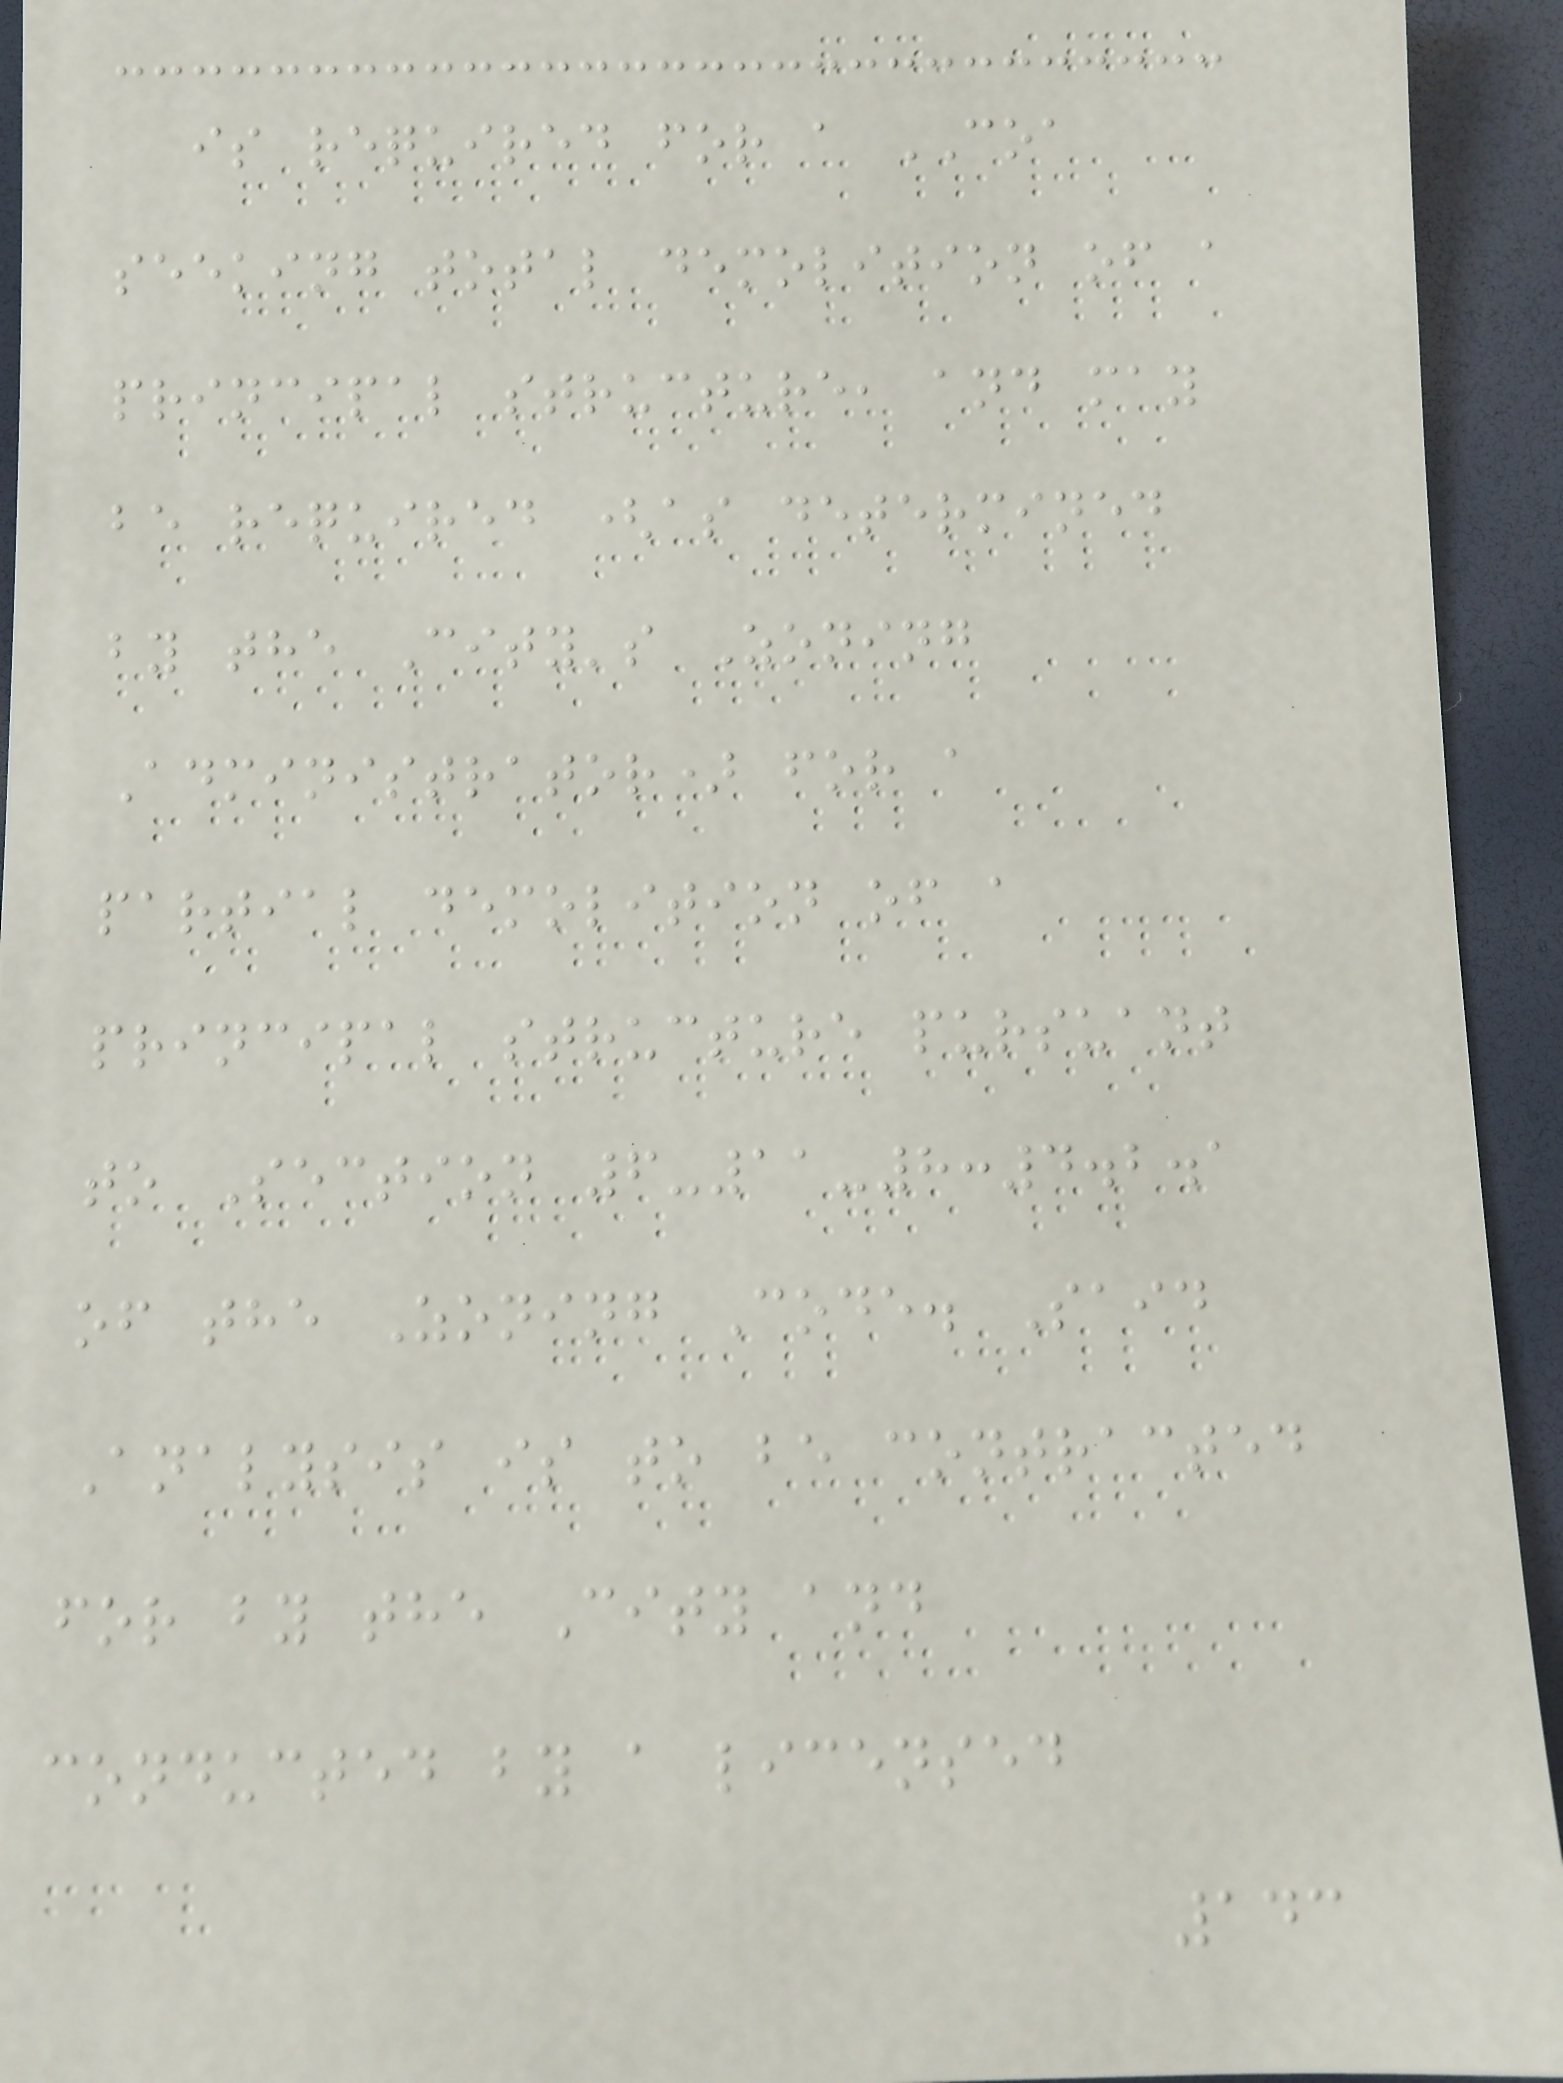is required for a COA
seeking total demolition of a
principal structure, and may
be required (as determined
by the City's Zoning
Administrator) for a
partial demolition of a
principal structure pursuant
to Section 6-11-8:4.2.1
of the Zoning Code. Said
Analysis is to be contracted
for by the City and
conducted by a licensed
143
